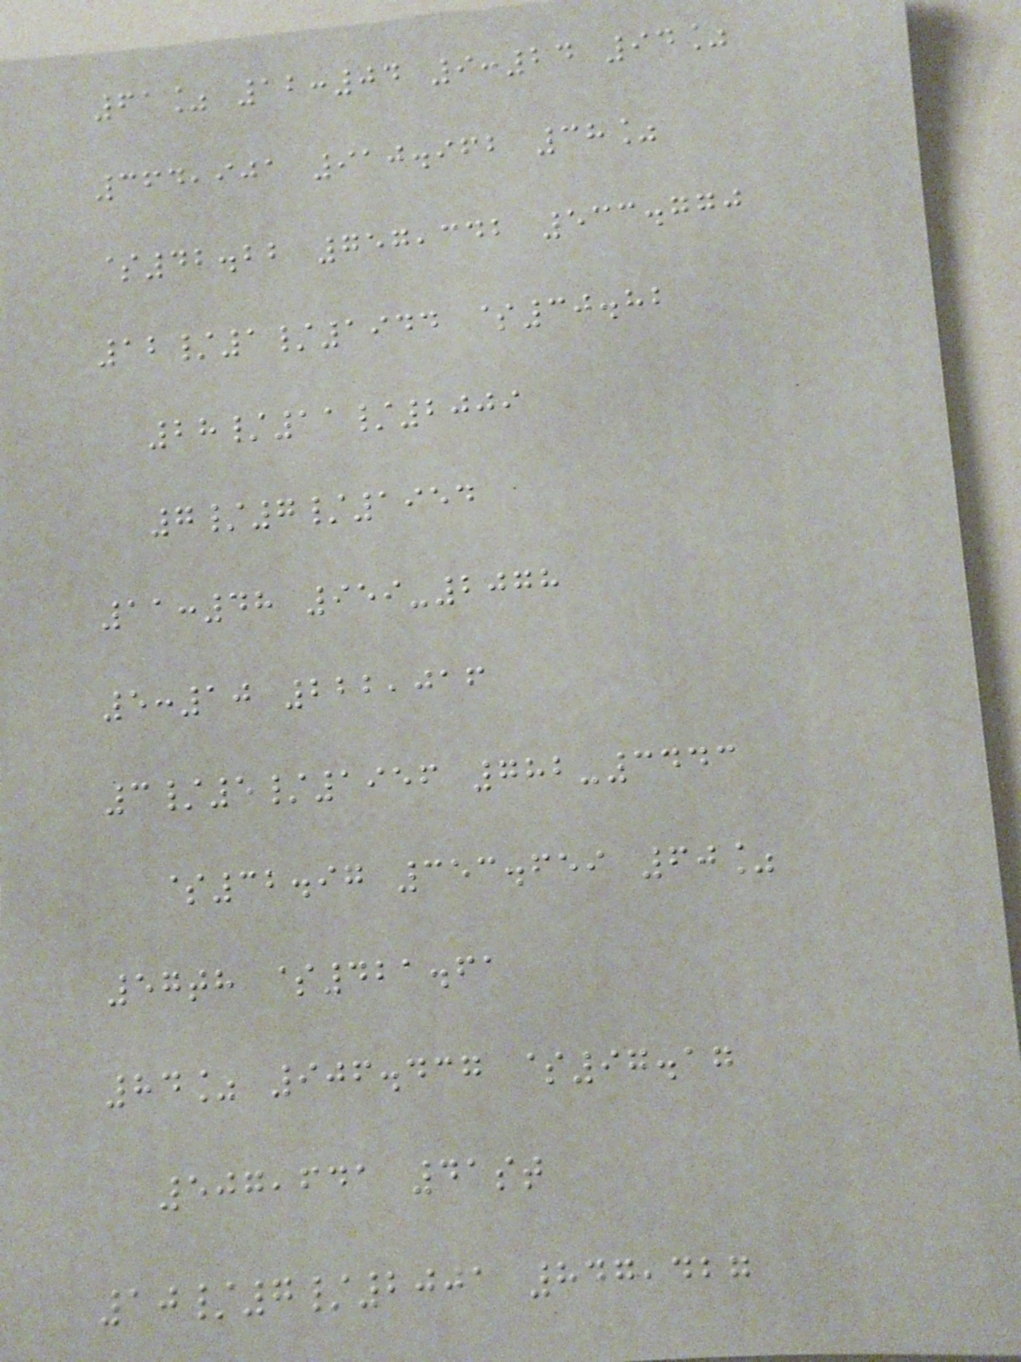61% 12:04 9:24 94%
364,901 910.962 38%
$42.22 757,342 533.770
12/1/1944 $30.82
28/11/2009
7/7/1954
11:48 959-2078
5:10 222,016
3/5/1956 782-3443
$32.97 353.659 60%
57th $421.61
84% 906.437 $97.17
507,641 41st
10/7/2001 847,427
